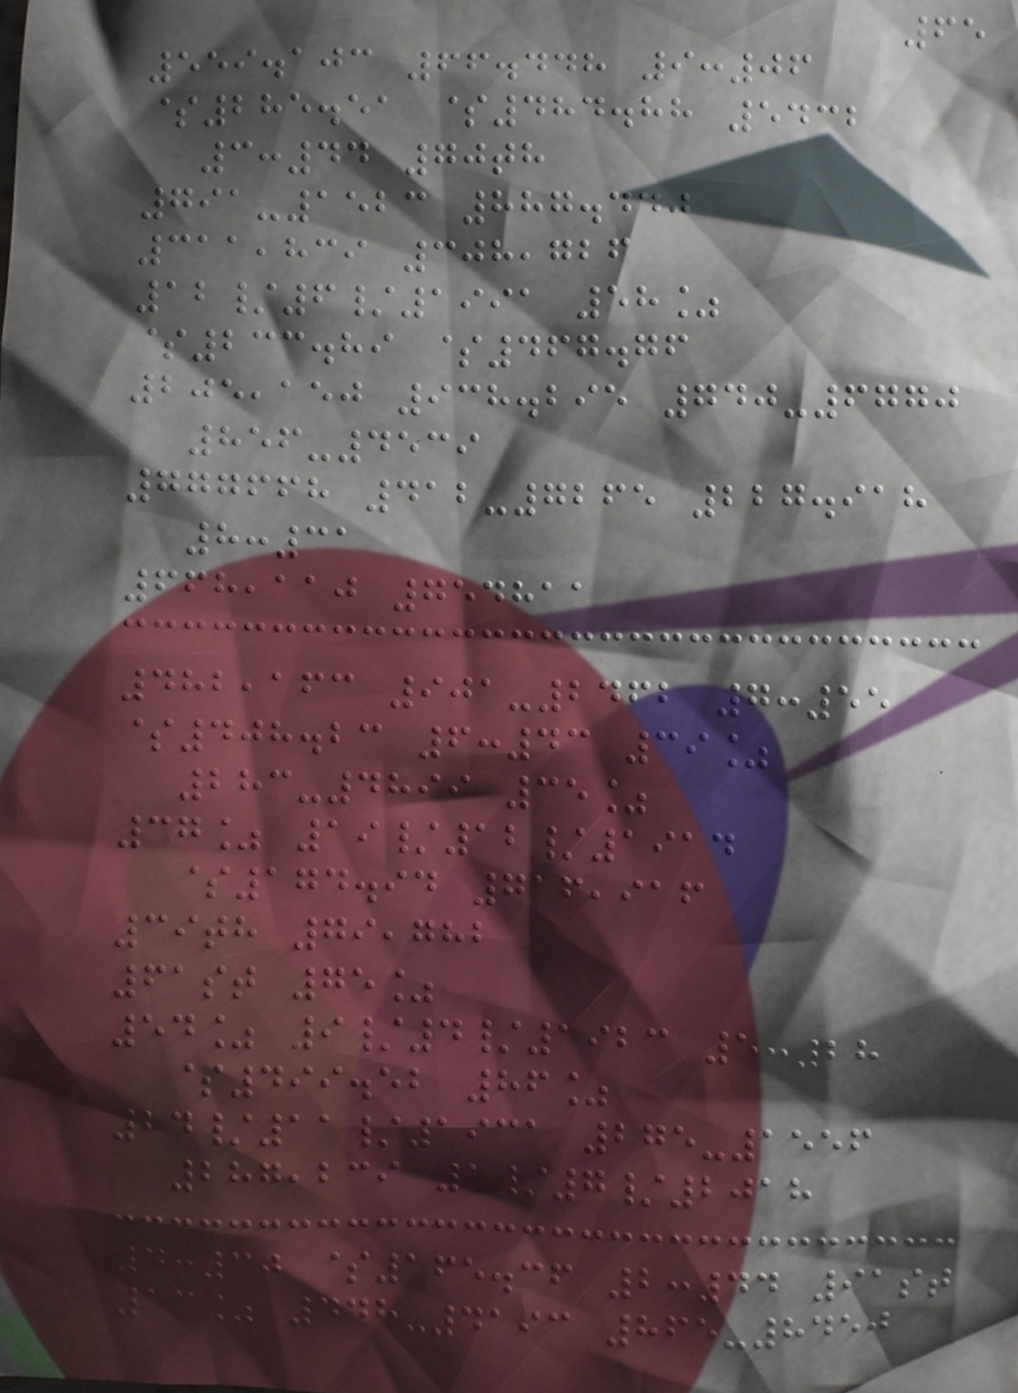65
559.103 66.448 9:06
$285.51 $484.88 5432
3:44 70th
791-1523 887.440
311,839 308,726
12/6/1991 58%
$233.89 $467.76
205,150 938.295 740-6770
856-4539
777668 412-7265 227.918
8:31
668,110 754811
482,163 901-2462 7:55
$408.23 6:43 39%
283-4899 35%
37% 19/12/1914
$174.94 716,916
39th 79,782
61st 75%
54% 9/4/1923 5:28
$499.52 86%
24/11/1931 275-1556
287,239 1/7/2018
4:30 $165.36 2:44 91st
13% 448-4193 865-8450
